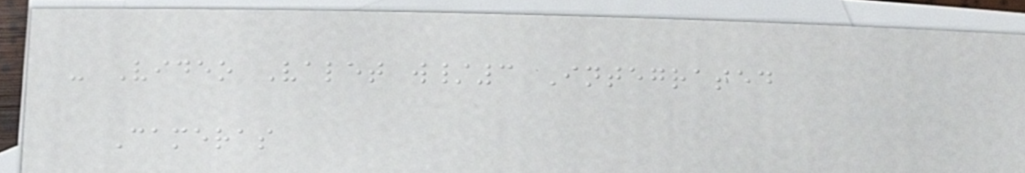- Video Valet w/3 Integrated
Cameras
